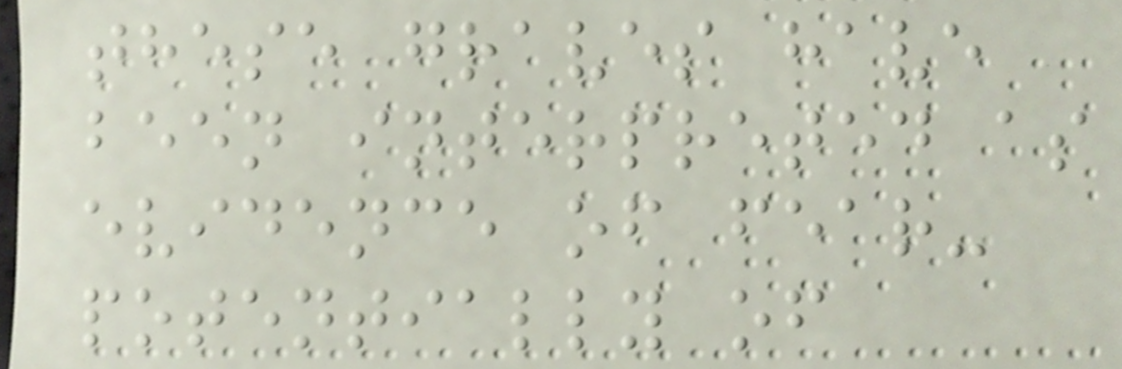these graves have
been interpreted as
evidence of fear-
potentially of
